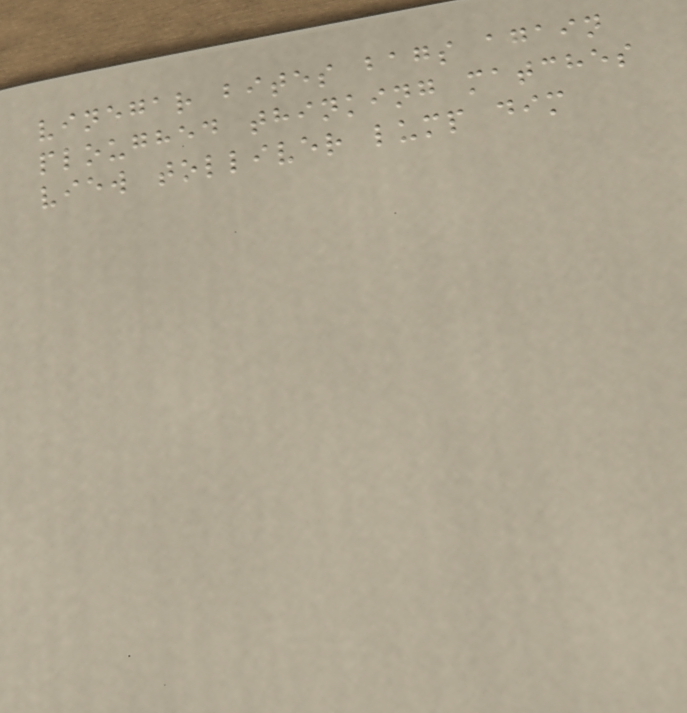vinegar bites bags again
ploughed thinking matches
view tolliver lump dim
